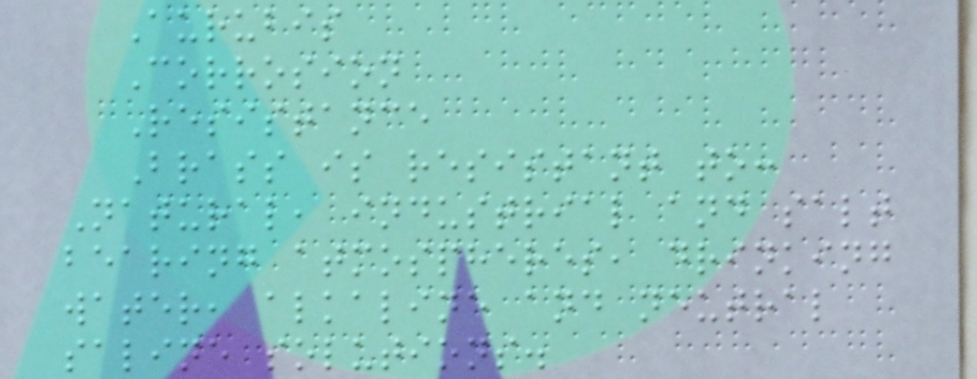Aurubis
Corrosion
Resistance
Brass is resistant to:
Natural, industrial and salt
bearing atmospheres, drinking
water, alkaline and neutral
saline solutions.
